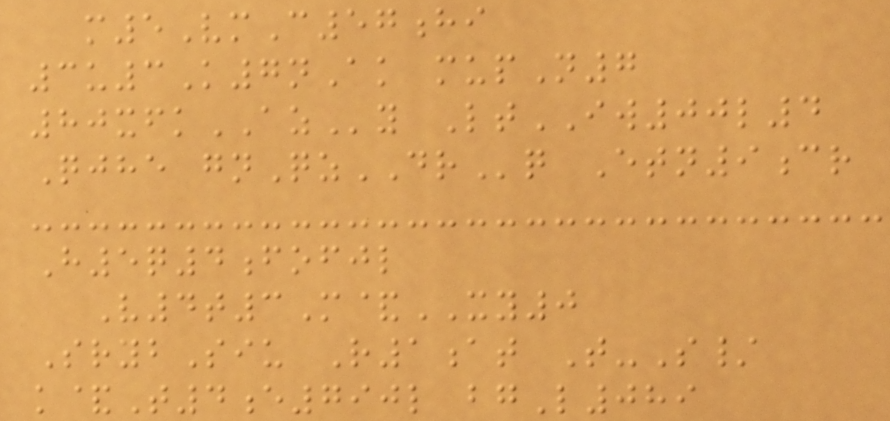m5VmC57hi
3u3K7nAk mupN7
80xfkAZy LtIW00l4
Qjhe gnQzDRq Etn9cr
H5q4fofjl
V4t3M&XY0
SrybSiu R1at T-S/
k&T4e790l bgL089
